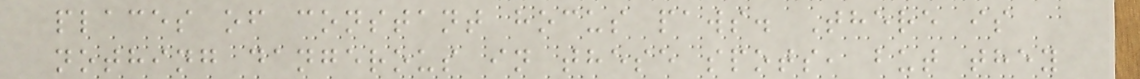places of constant hocus paws. There is
nothing dangerous in these spots, but they
